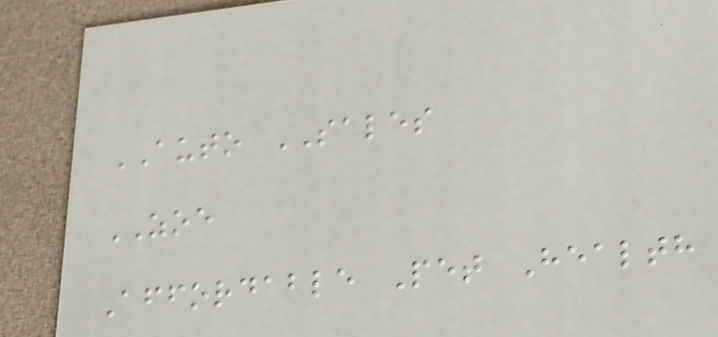AUTO SALES
ZOE
Affordable Pet Health
